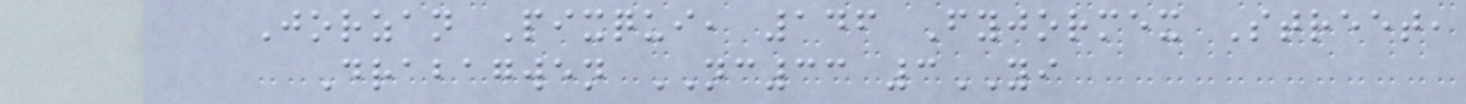Jorzan Pixqui, 146 Fyjormex Street,
Drabagwen NC33 3YI
